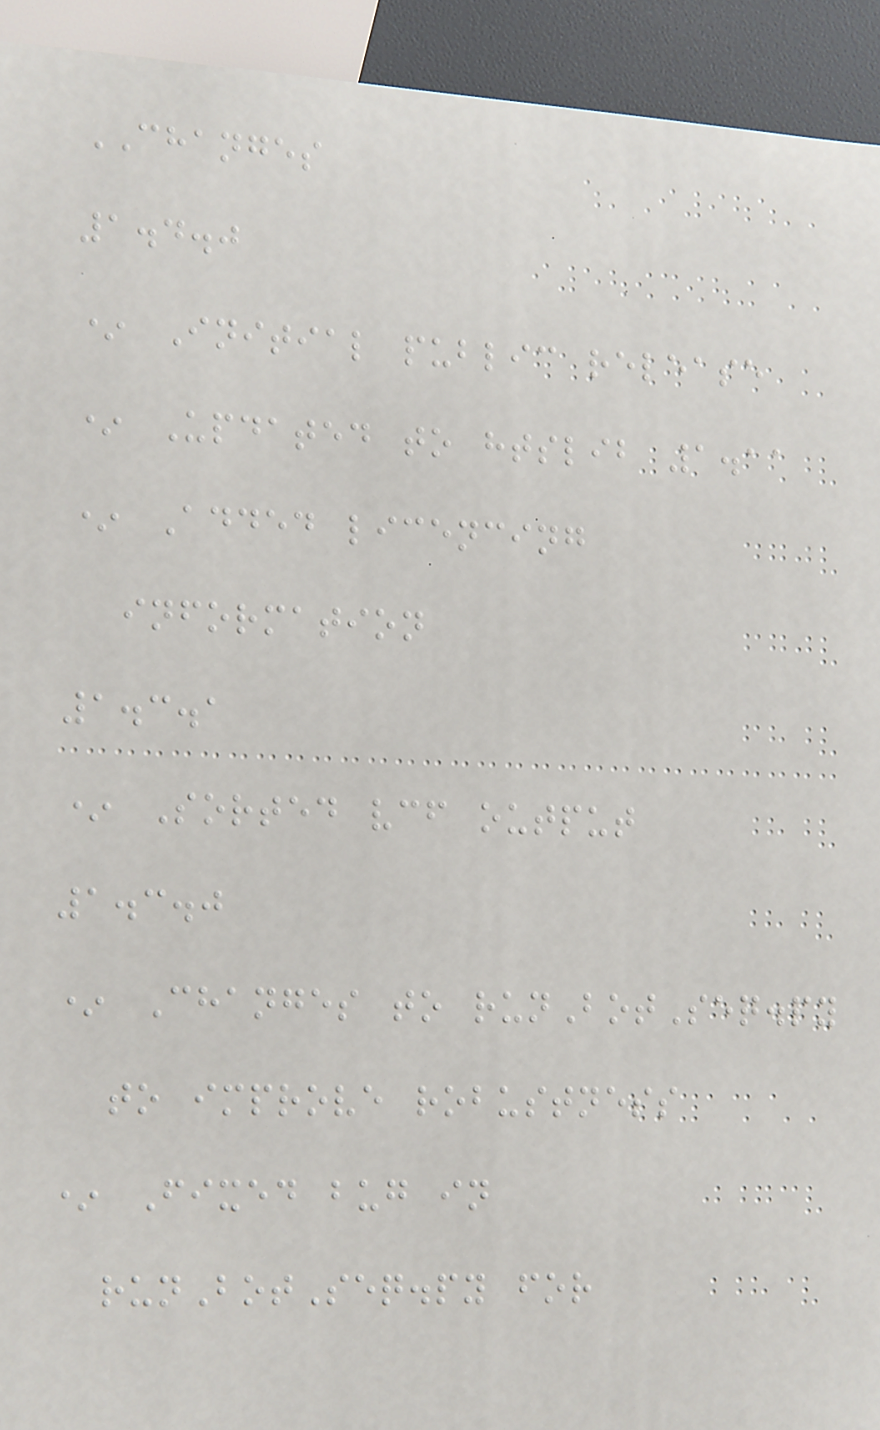CHANGES
1.4.0
* Initial public release
* Updated to htslib 1.11
* Added licencing
information
1.3.1
* Sorted vcf output
1.3.0
* Changes to runBotSeq.py
to improve robustness
* Fixed bug in
runBotSeq.py for
